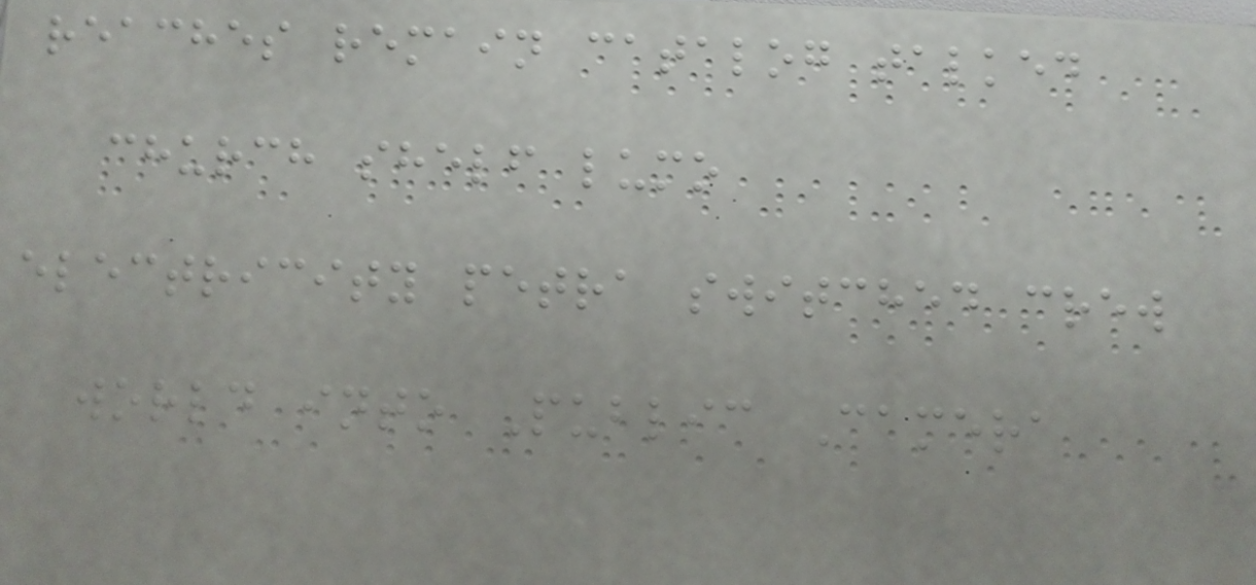reaches remain catalog talked
church shelf lumo
electricity petra switched crew
world into Public Camera
